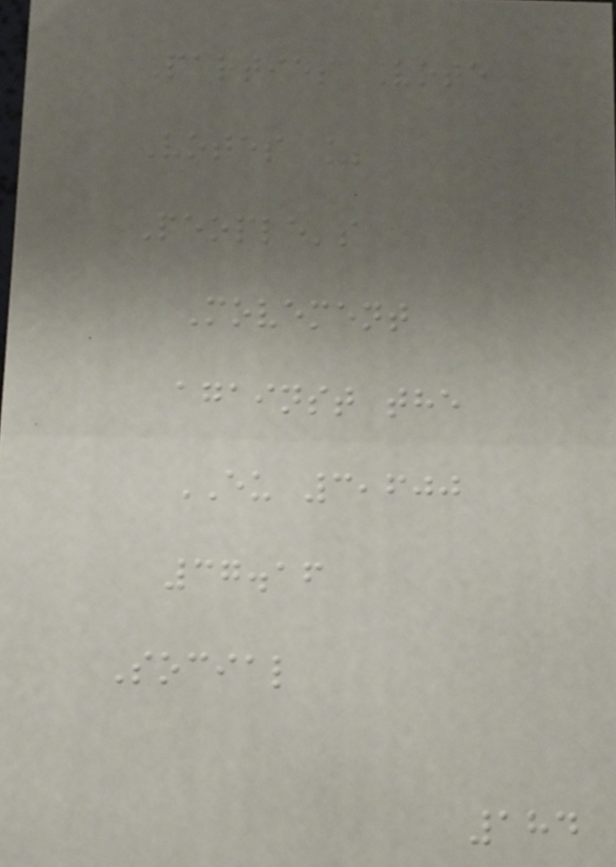Parties Vote
Votes %
People's
Movement
against the
EU 3,600
37.16
Social
184
